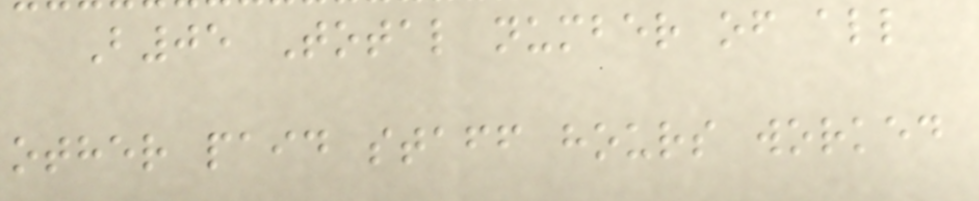B05 Total number of all
other paid staff hours worked
